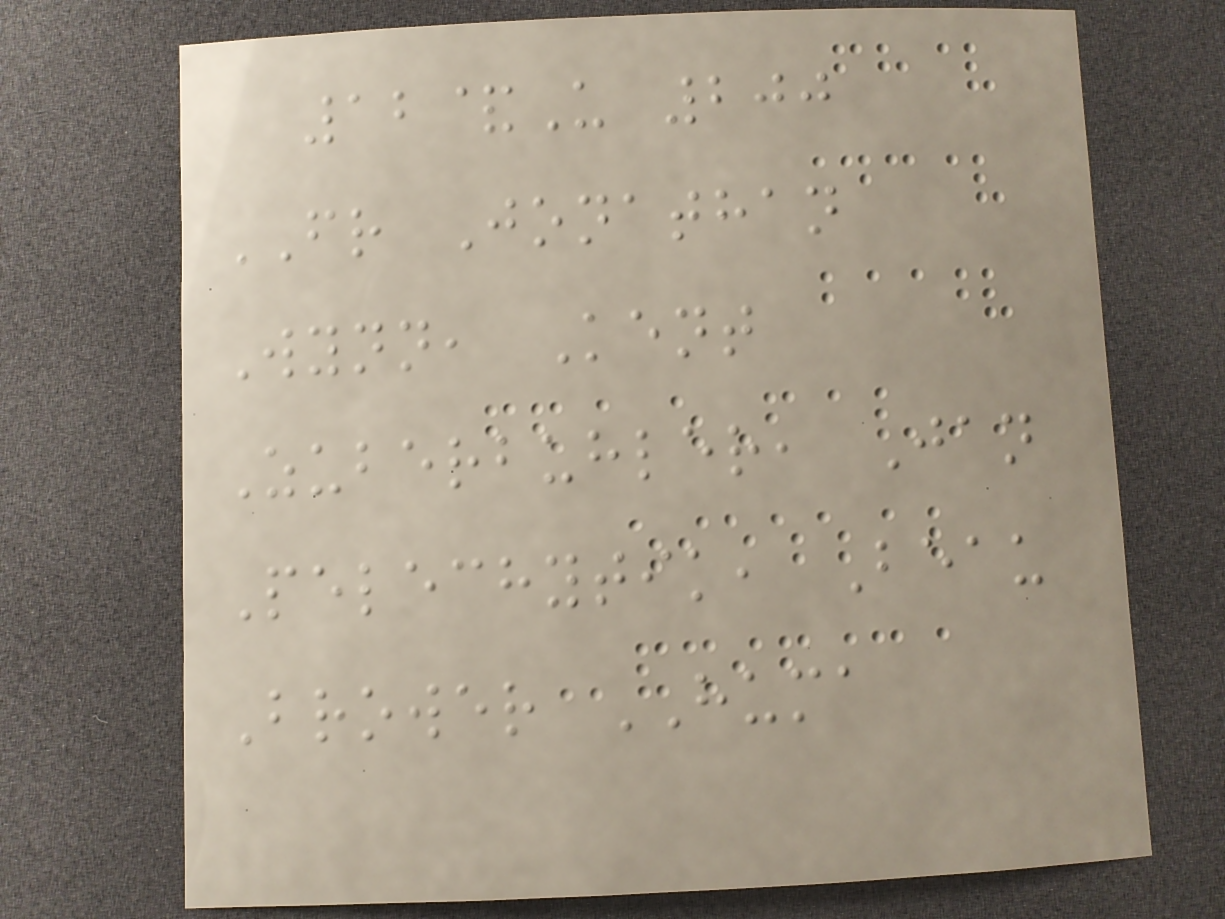12&U 200
FR Jonathan
Wynn, Kent
Zuberbuhler, Jan
Pelechytik, Beau
Brower HUMA
